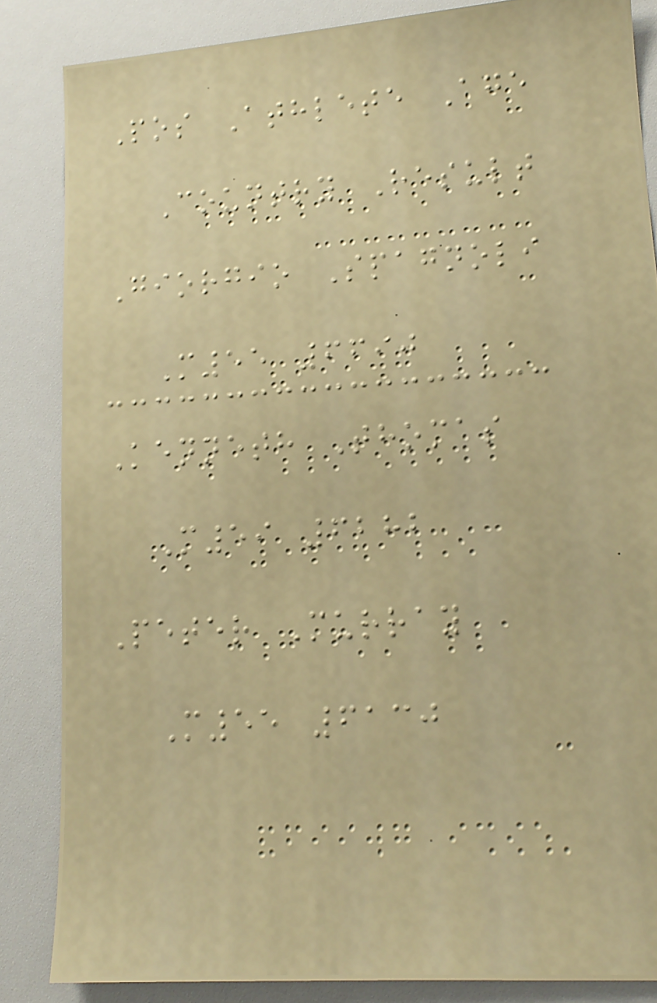Pos Athlete Age
Country Result
Giorgio Spagnoli
M55 6690
Kenneth Thomas
M59 6282
Peter Murray
M55 6130
